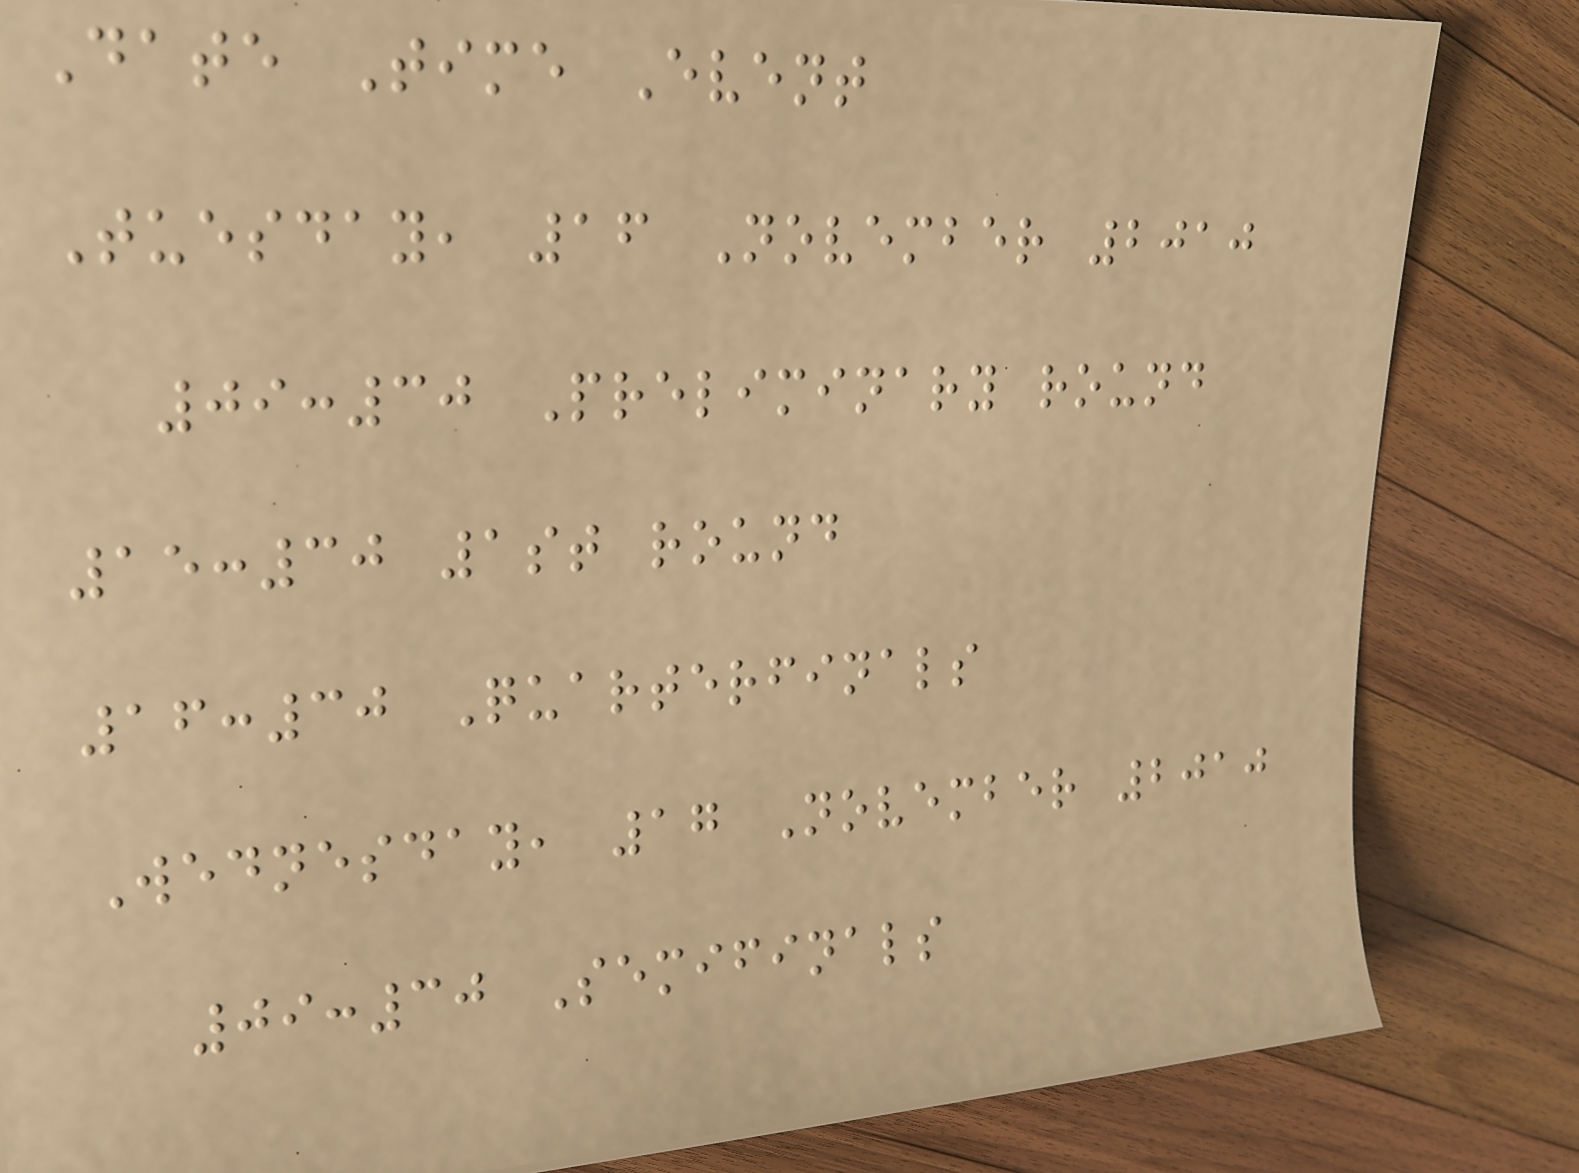Date Time Event
Tuesday, 16 November 2010
09:30 Preliminary round
15:30 1st round
16:30 Quarterfinals
Wednesday, 17 November 2010
09:30 Semifinals
